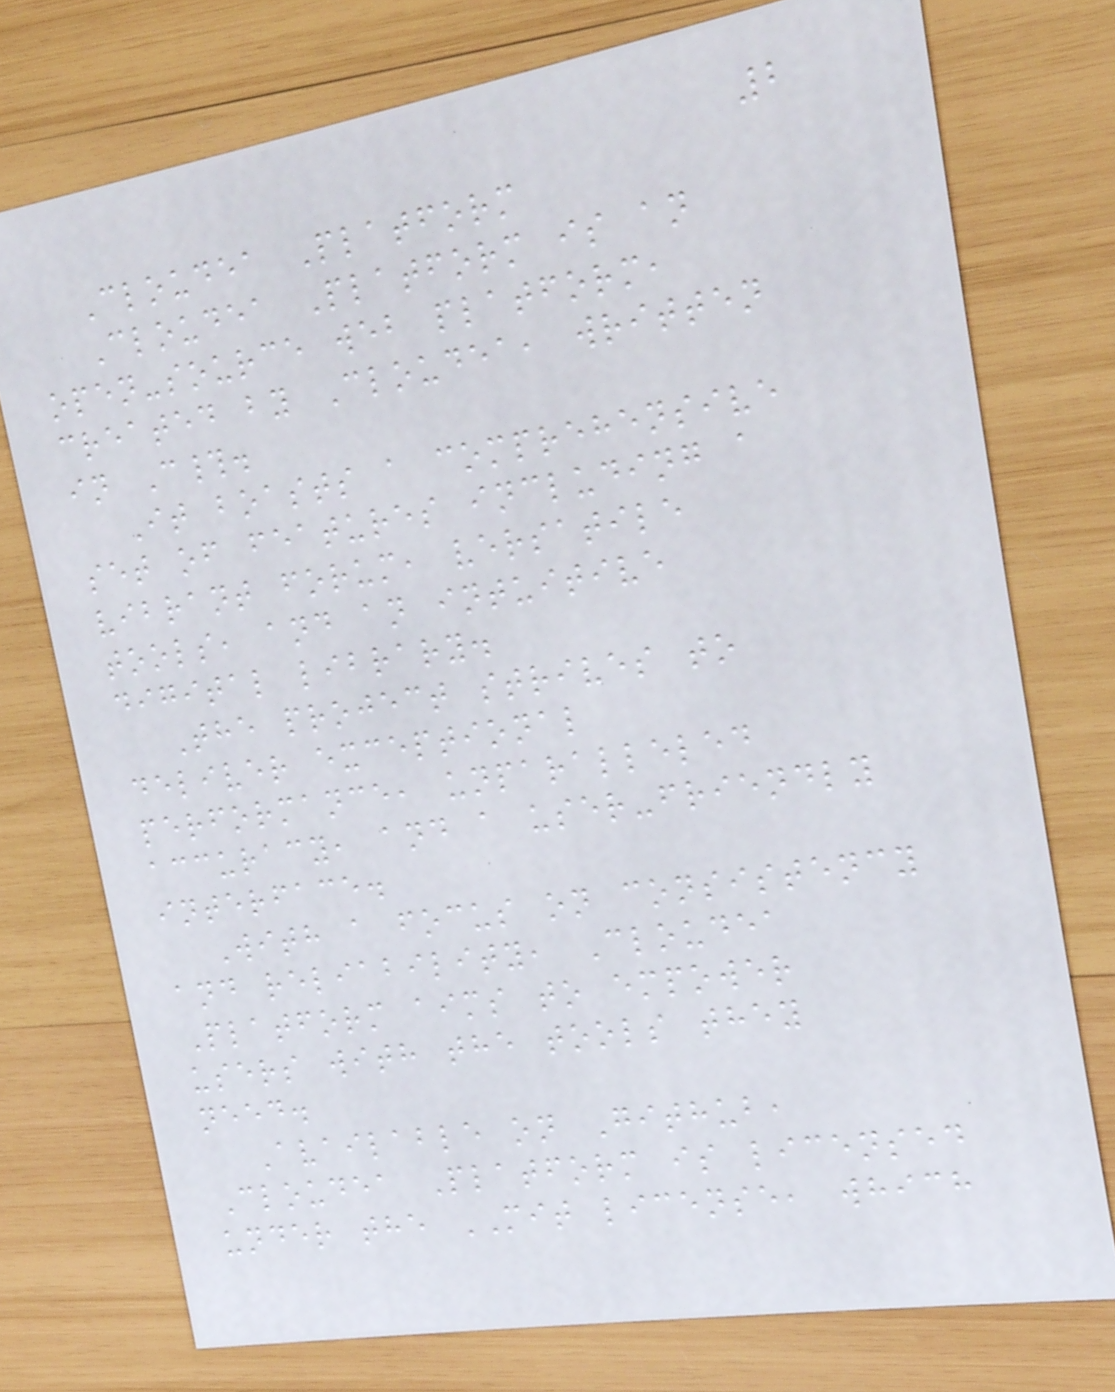2
Cloudea Platform
Cloudea Platform is an
open-source web platform,
created by Cloudea, written
in C#.
It boasts a comprehensive
set of features including a
vibrant forum, versatile
tools, and an intuitive
digital library.
The project strives to
deliver exceptional
performance, unparalleled
accuracy, and a user-friendly
interface.
With a focus on consistency
and reliability, Cloudea
Platform aims to empower
users with the tools they
need.
Available on Github,
Cloudea Platform is licensed
under the MIT license, which
